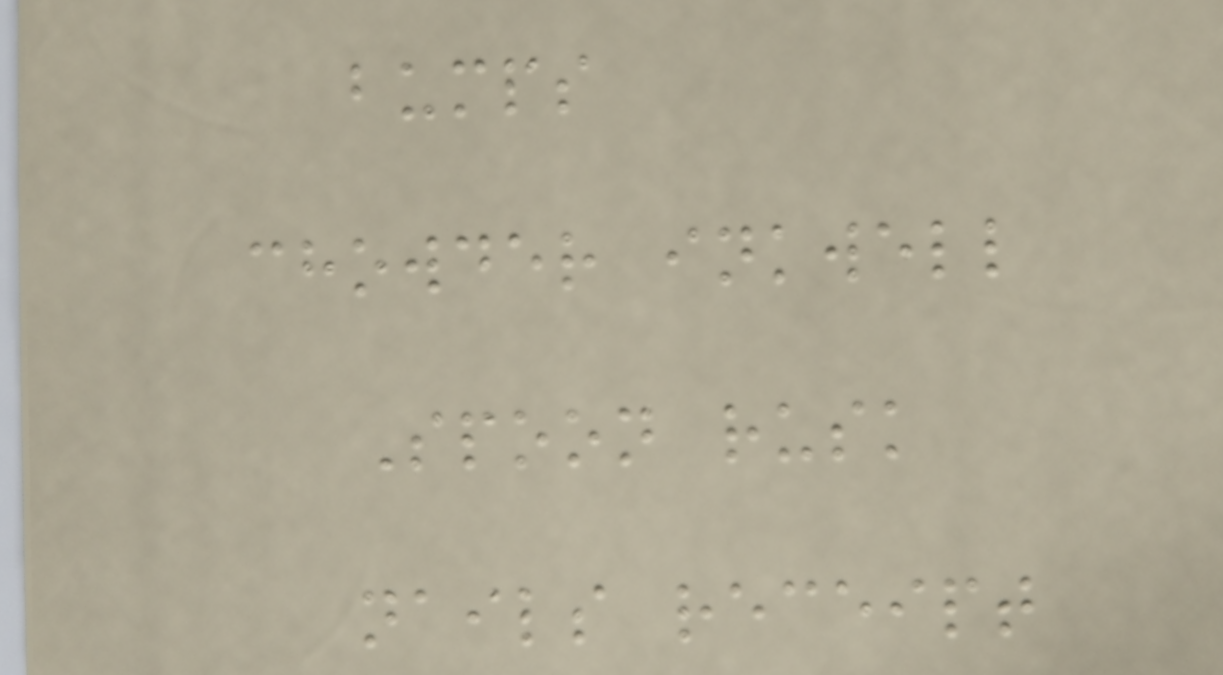bumps
chowder inkwell
Spoon rusk
nails receipt
